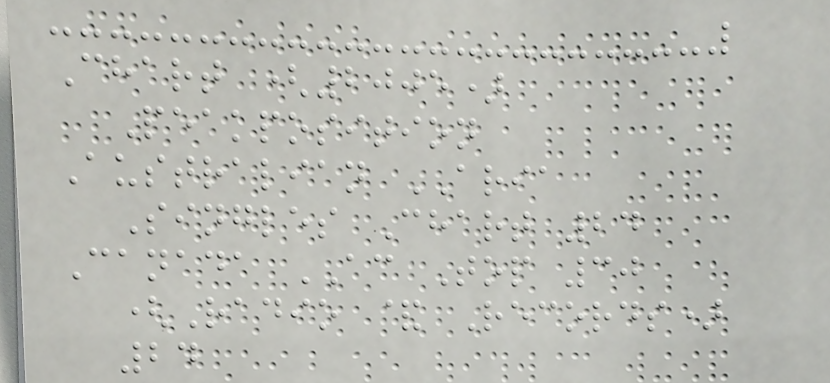Chart (2005)
Peakposition
Australian ARIA
Singles Chart 24
Canada AC Top 30
(Radio & Records)
24
